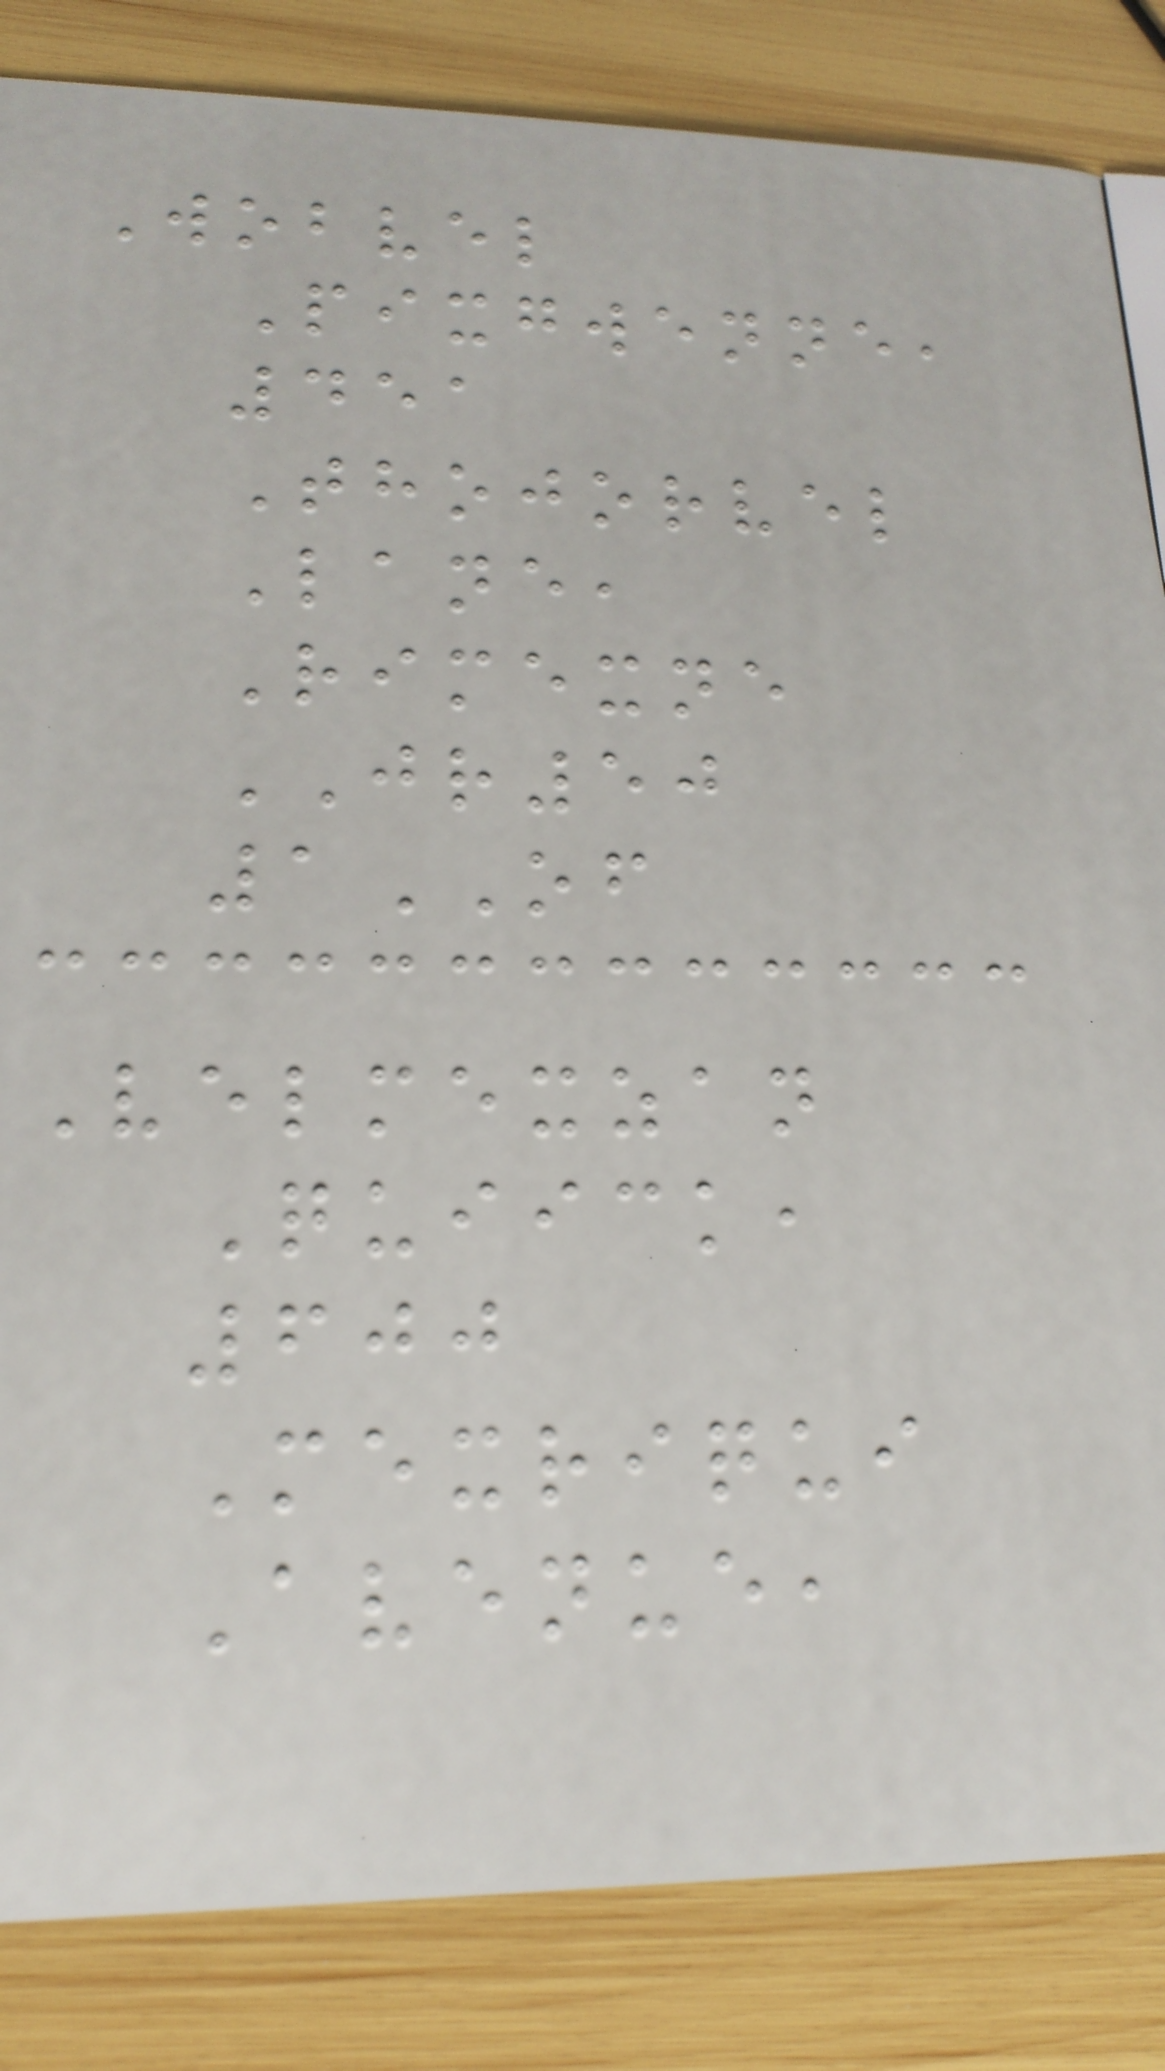Wobvel
Pixgwenne,
451
Thojorvel
Lane,
Rimexne
JR50
1OF
Velmexzan
Quiick,
600
Mexriqui
Avenue,
